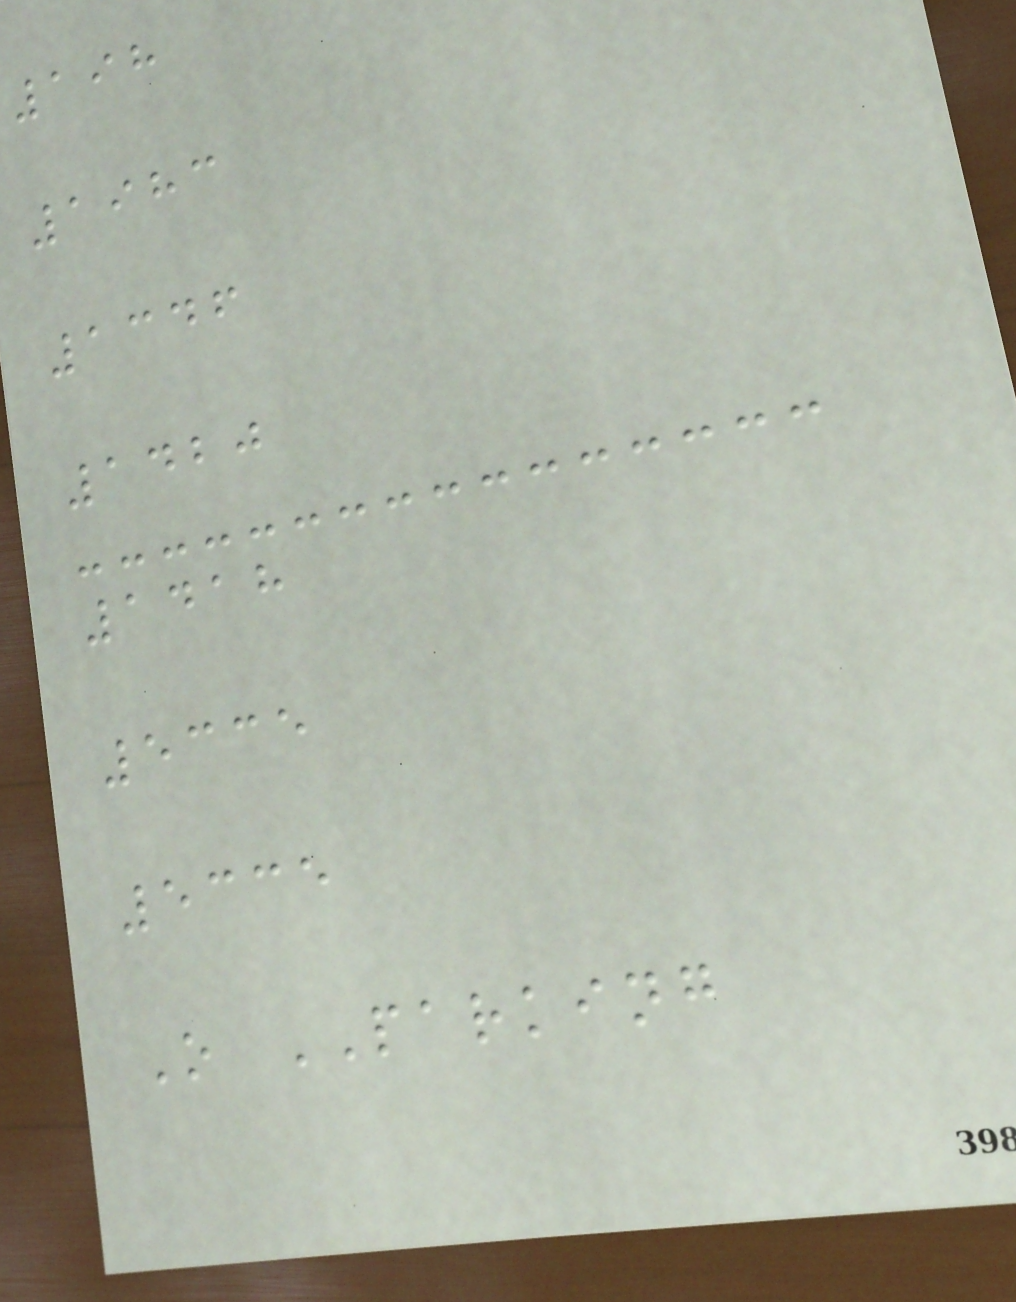198
1983
1346
1420
1418
5335
5335
O PARKING
